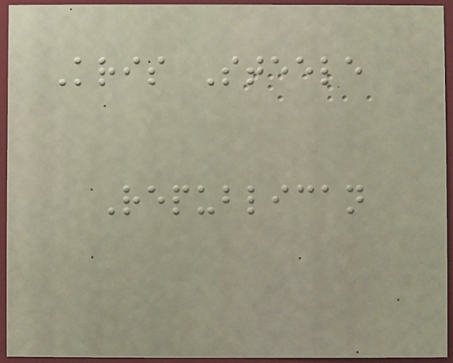Kris Steele
Republican
